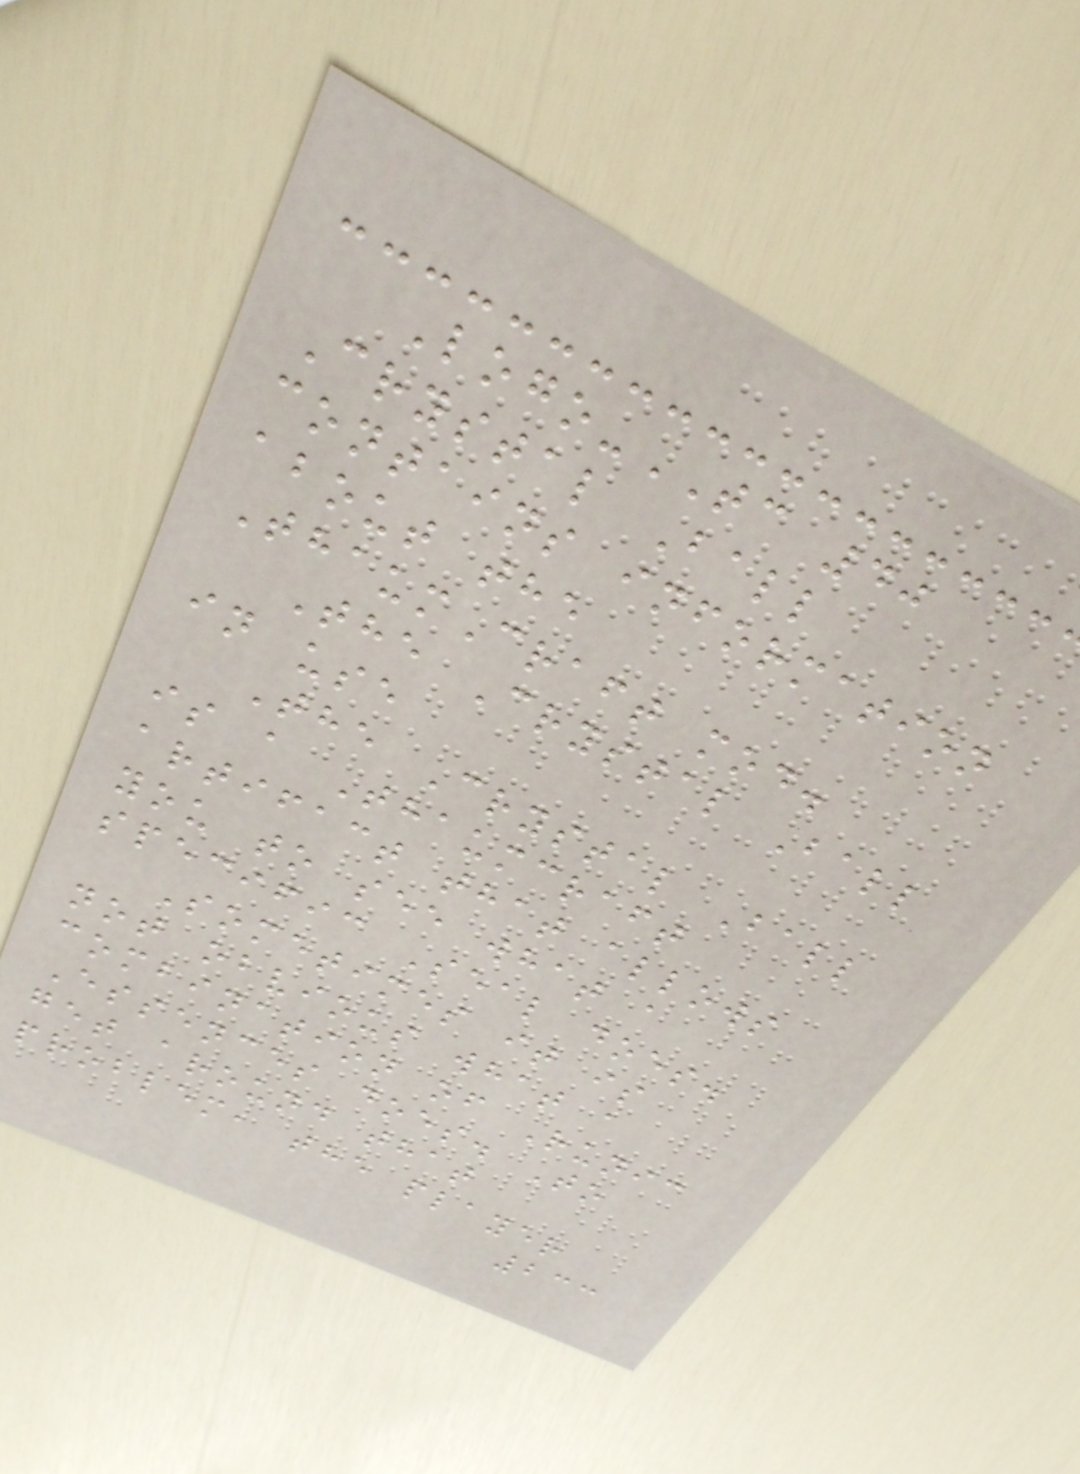Logo-TC 40
Crystal Ball
contains information
about the
ThaumCraft mod.
The Crystal Ball
in use
The Crystal Ball
is a Thaumcraft
artifact that allows
you to see what a
specific Seal does.
Sometimes it is
not obvious what a
combination of Runic
Essences does. To
get around that
problem, the player
233
